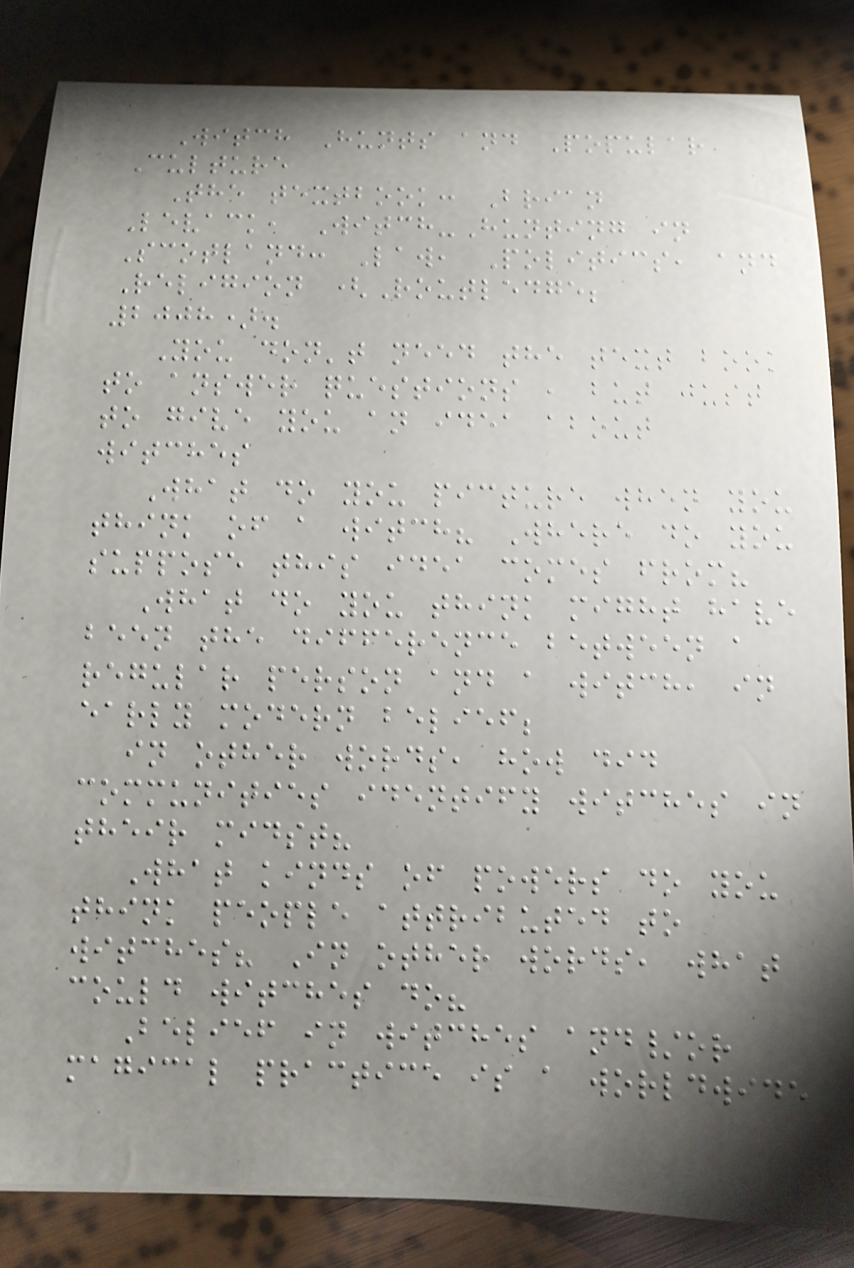Witch Hunts and Popular
Culture
The textbook: Brian
Levack, Witch-Hunting in
Scotland: Law, Politics, and
Religion (Routledge;
2008).
You don't need the text book
to answer questions , but just
to give you an idea about
witches
What do you picture when you
think of a witch? Where do you
suppose this idea comes from?
What do you think might have
been the difference between a
regular person and a witch, in
early modern belief;
in other words, how did
communities identify witches in
their midst?
What kinds of powers do you
think people attributed to
witches? In other words, what
could witches do?
Belief in witches and/or
magical practice is a worldwide
